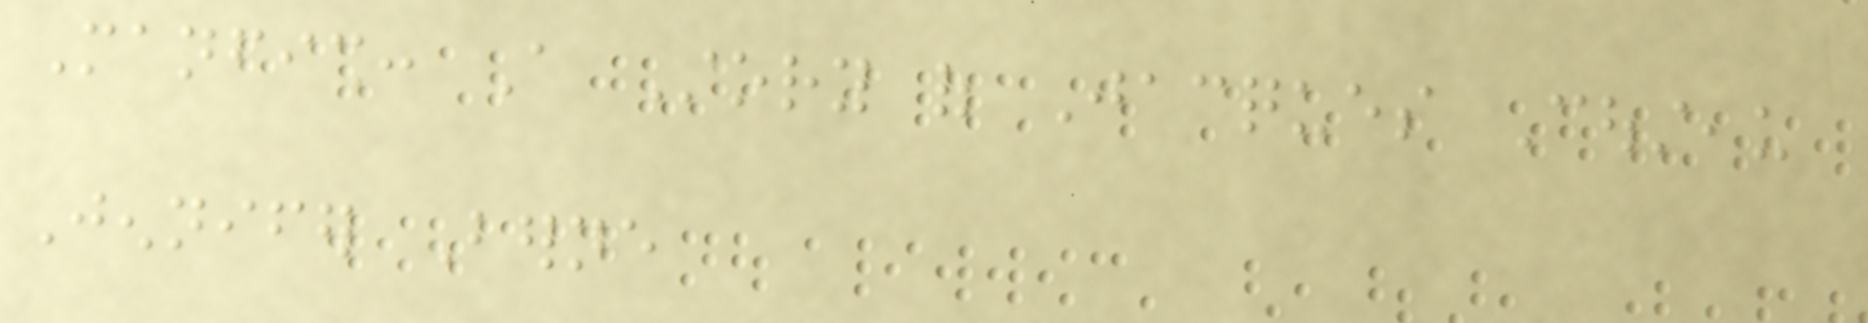Manfish: A Story of Jacques Cousteau
Jennifer Berne
